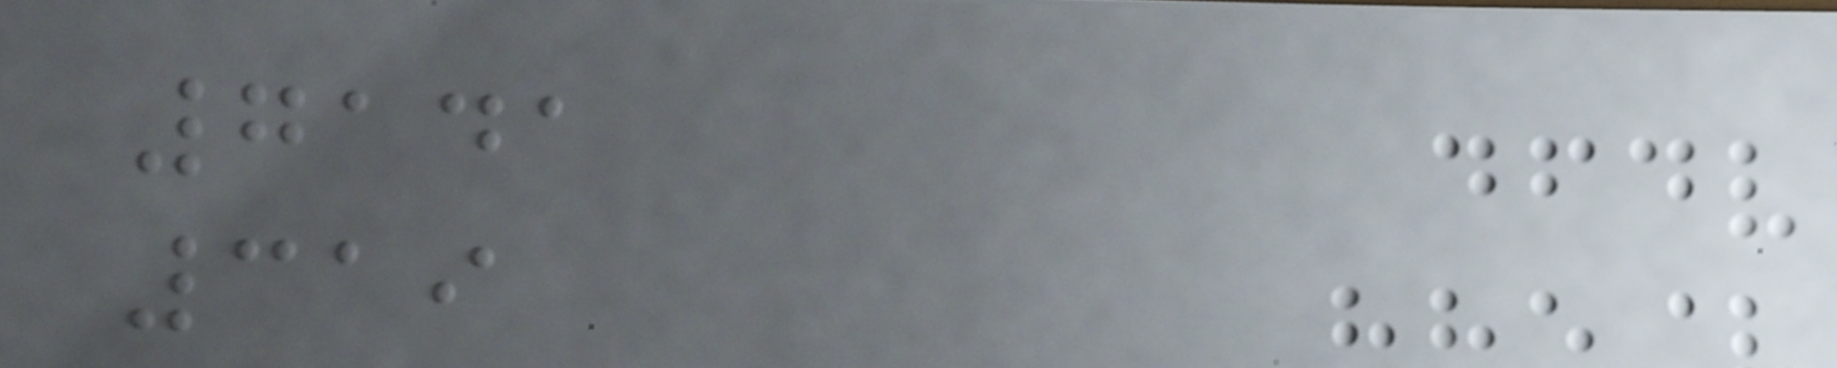7141
319
